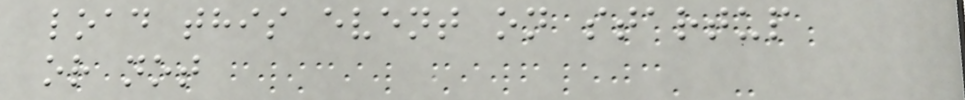load this event on startup
or not
